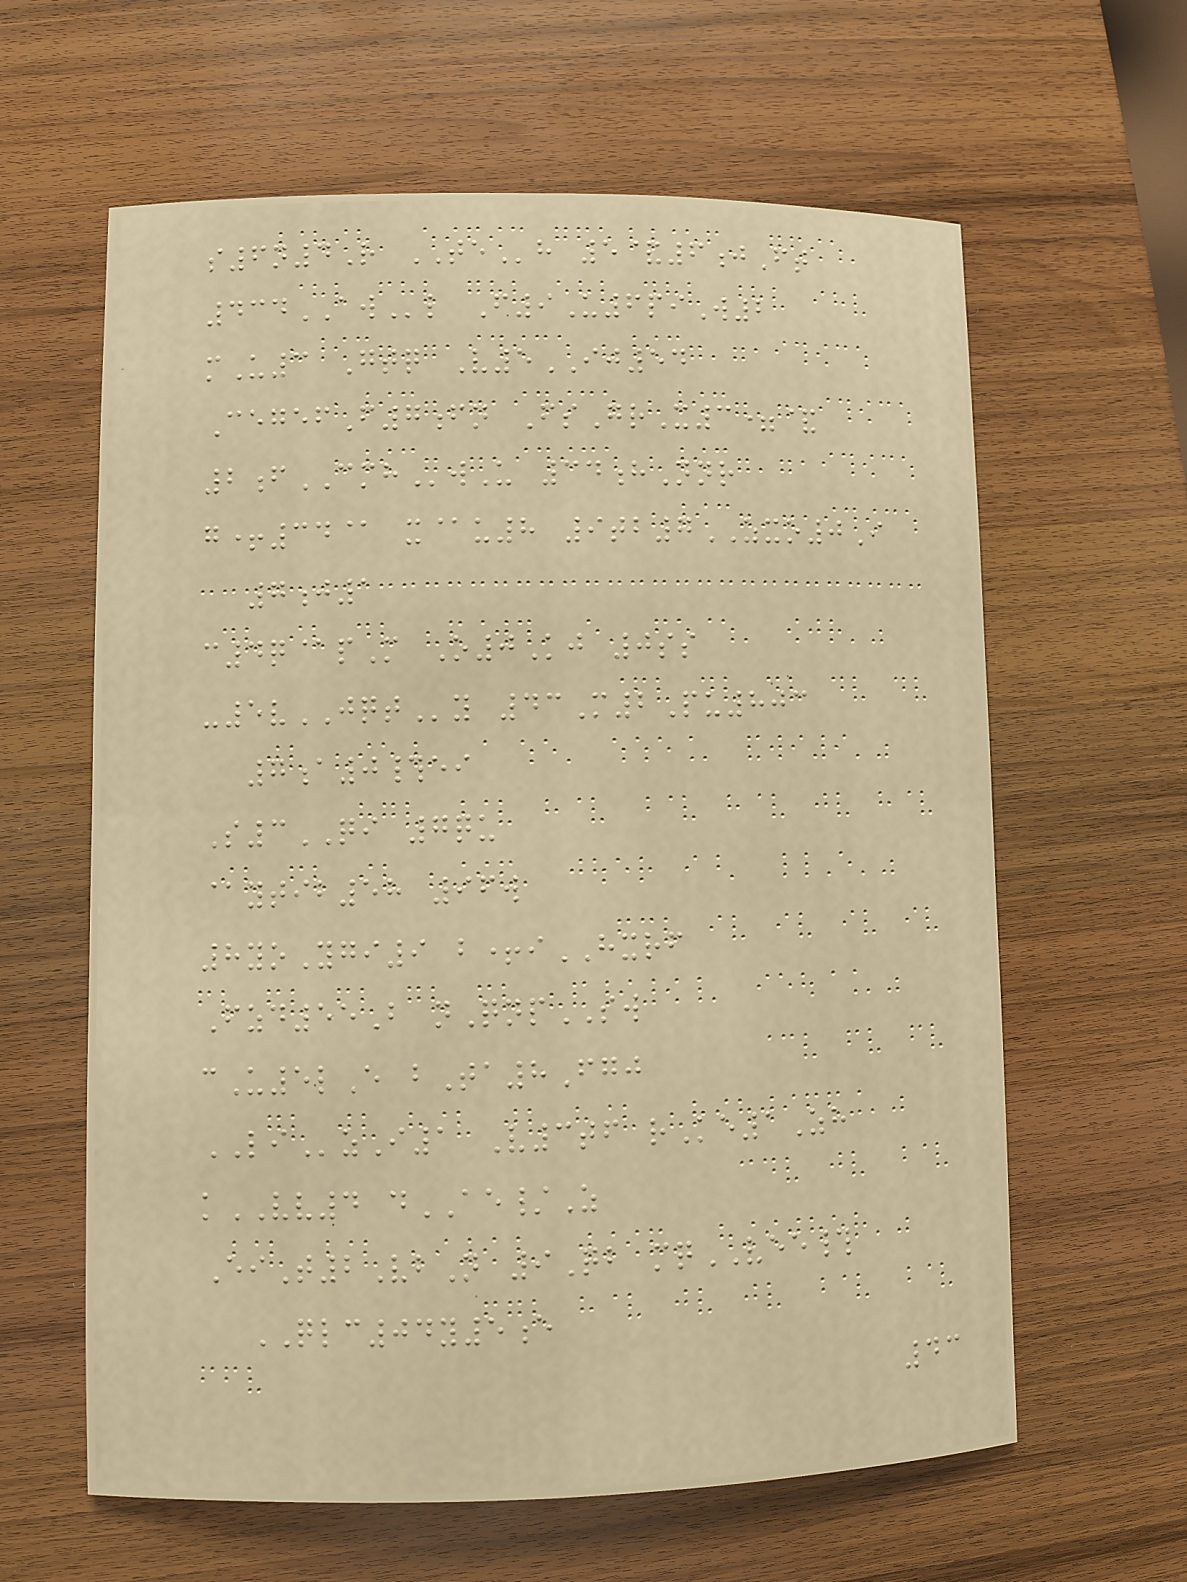s6n4R TEh 5&6jFt
434AWl F9U6piW2
mU3 Gtq V5IJ54
CegefF7fn FsGrX3=&
2fCMHwU 34hNnr
g+34@ x@u8 9tb7ZXO0I
7j1
c4q@pM O0Kj 0ss
-5vJQTy 43M2Pu803
7a0#ei
S3QI 7qu
@ytib58 96w
8yoYgi9 b+iHXRF
Fzd55B nQnpSW
cU5lE bTa8Fgj
LIzI1 V3tf rKe1Zh
kVV4 dAE/Z
EiT2VbN 9Qb mqVEE#
QLC04y5e
43
